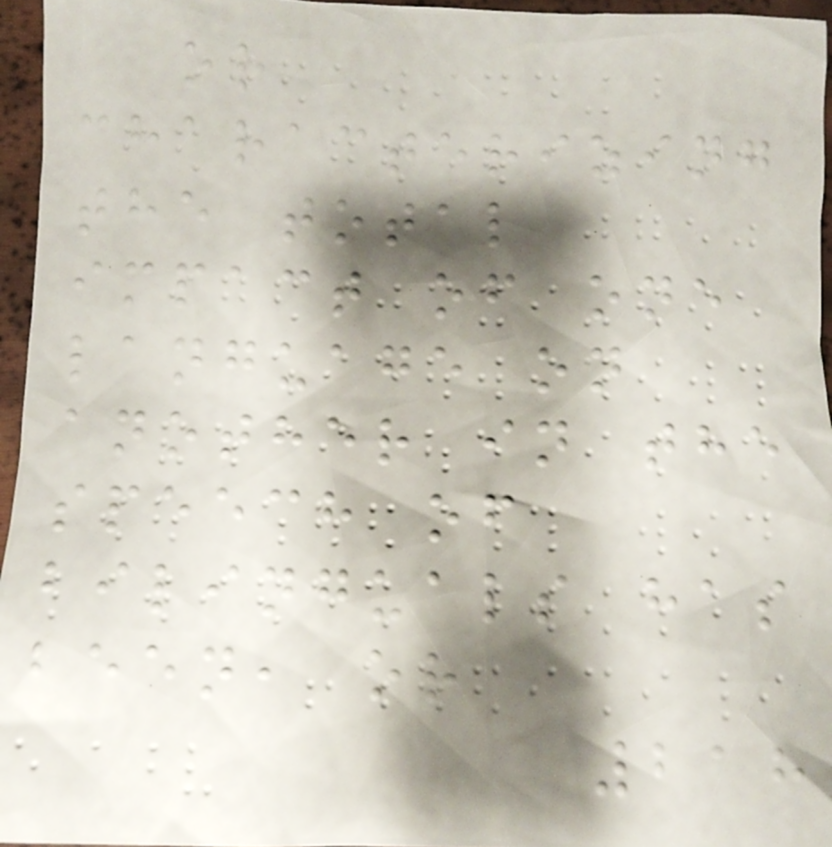or
characterizing
the total
impact of one
language on
another in the
speech of
bilinguals has
been, or
218
